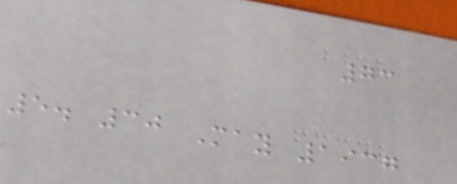73
5. 30 May 1937
